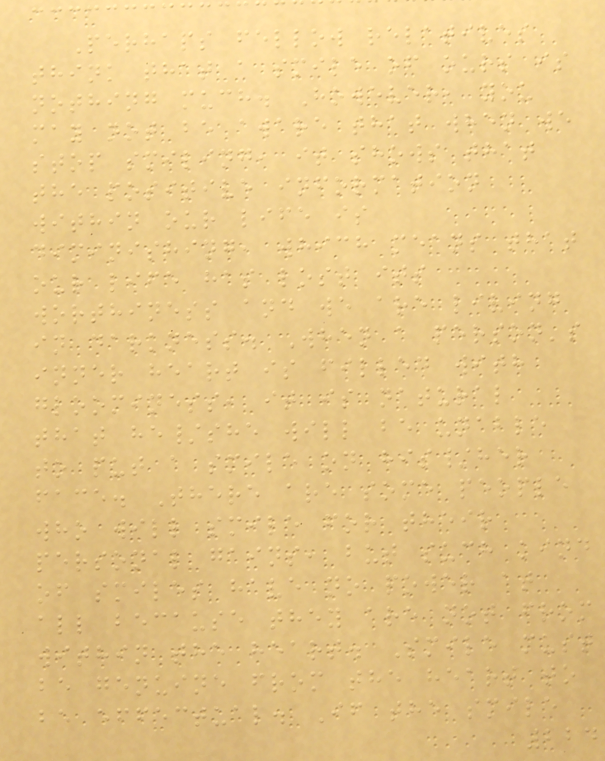Perhaps fellow relatives
think that a smile of ours is
nothing much. However, you
may not be aware that when we
stop smiling, it shows that
the positive information
within our life is
diminishing, which means that
our life has lost its
worthiness and we are living
in darkness. When a person's
inner heart is filled with
gloominess, it is natural
that he/she will be unable
to put a smile on his/her
face. There are some people
who will smile for their
personal gains, but such kind
of smiles have no power at
all because they are not from
within the heart. Smile must
be genuine from the heart to
be effectual. If the smile
224
